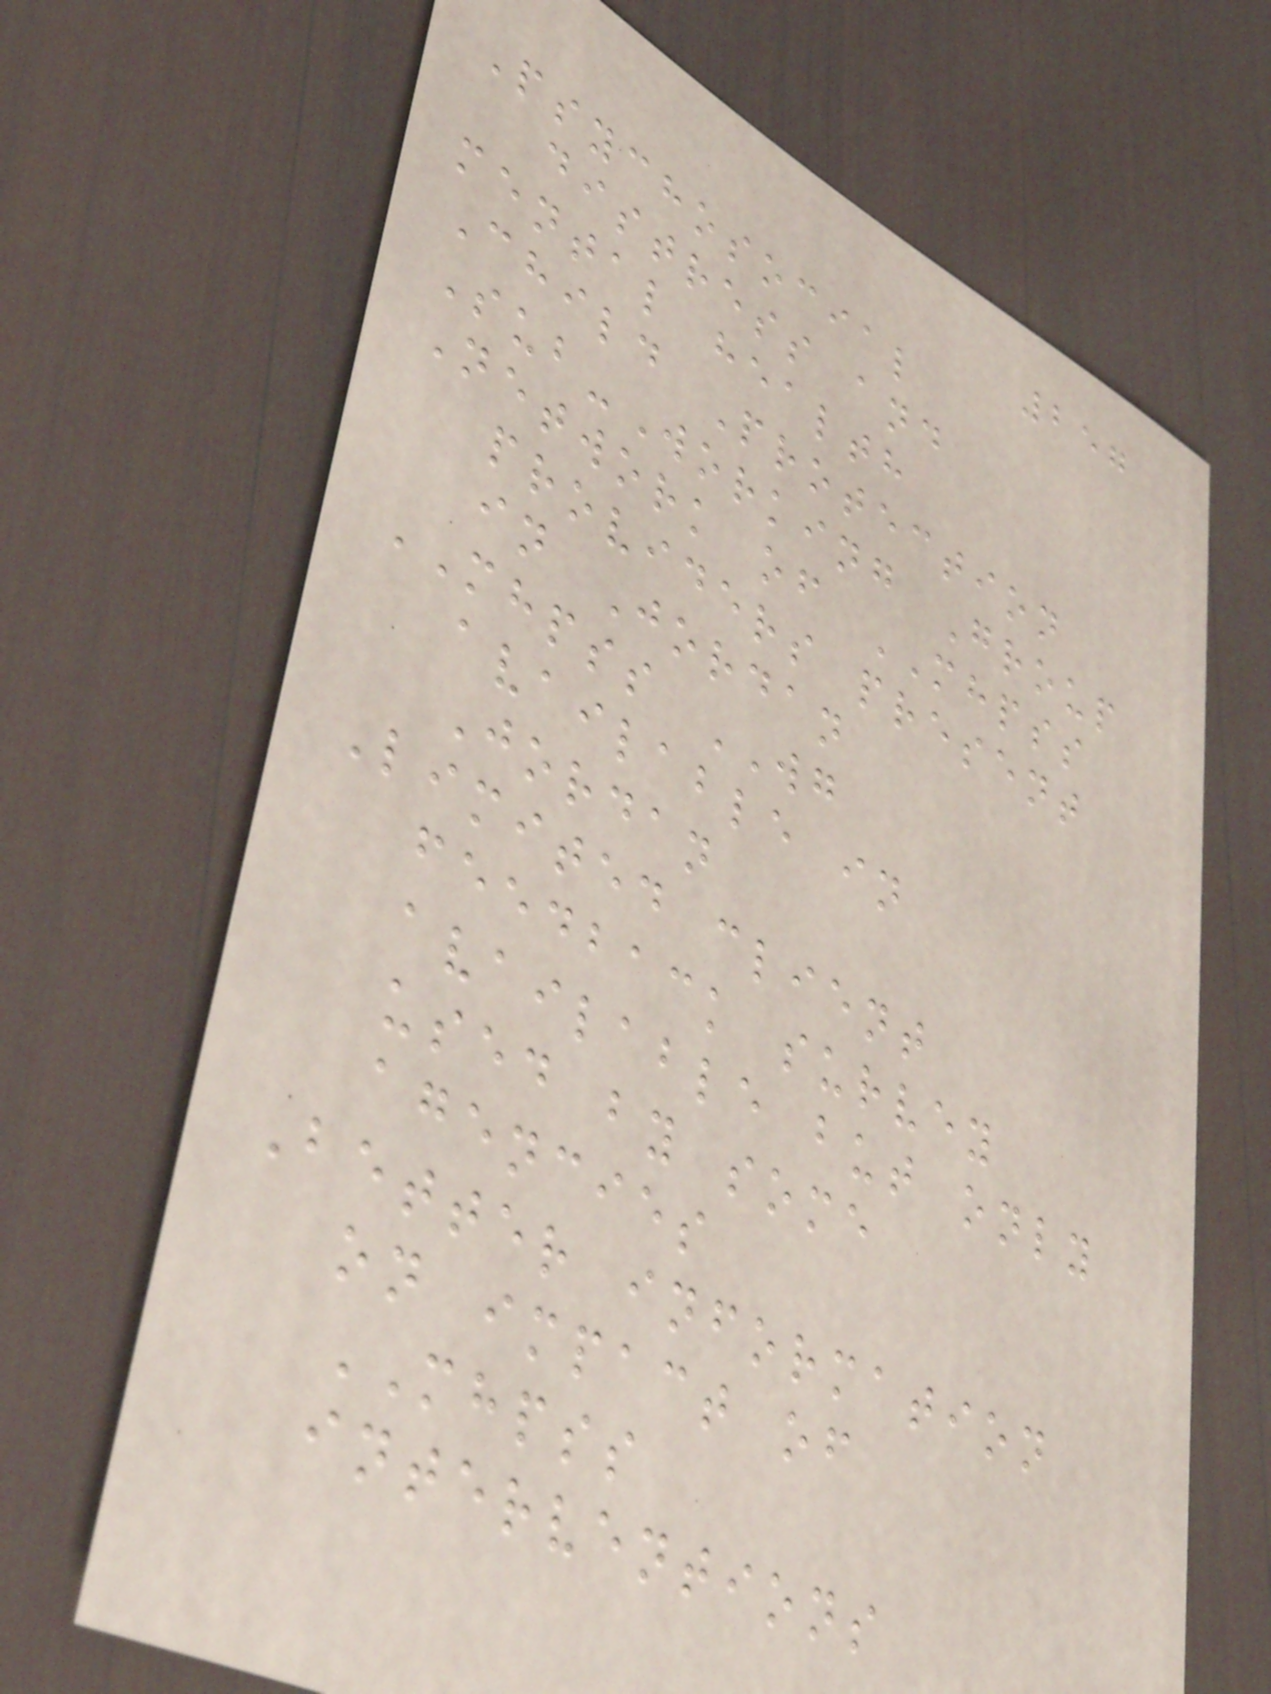257
Psychosocial
distress and
mental health
Child Protection
Sub-Working Group
Network of MHPSS
providers present
in Jordan
MHPSS WG
available in
Jordan
Limited client
feedback survey
available but only
used by some
agencies
Better information
on impact of
MHPSS
interventions
